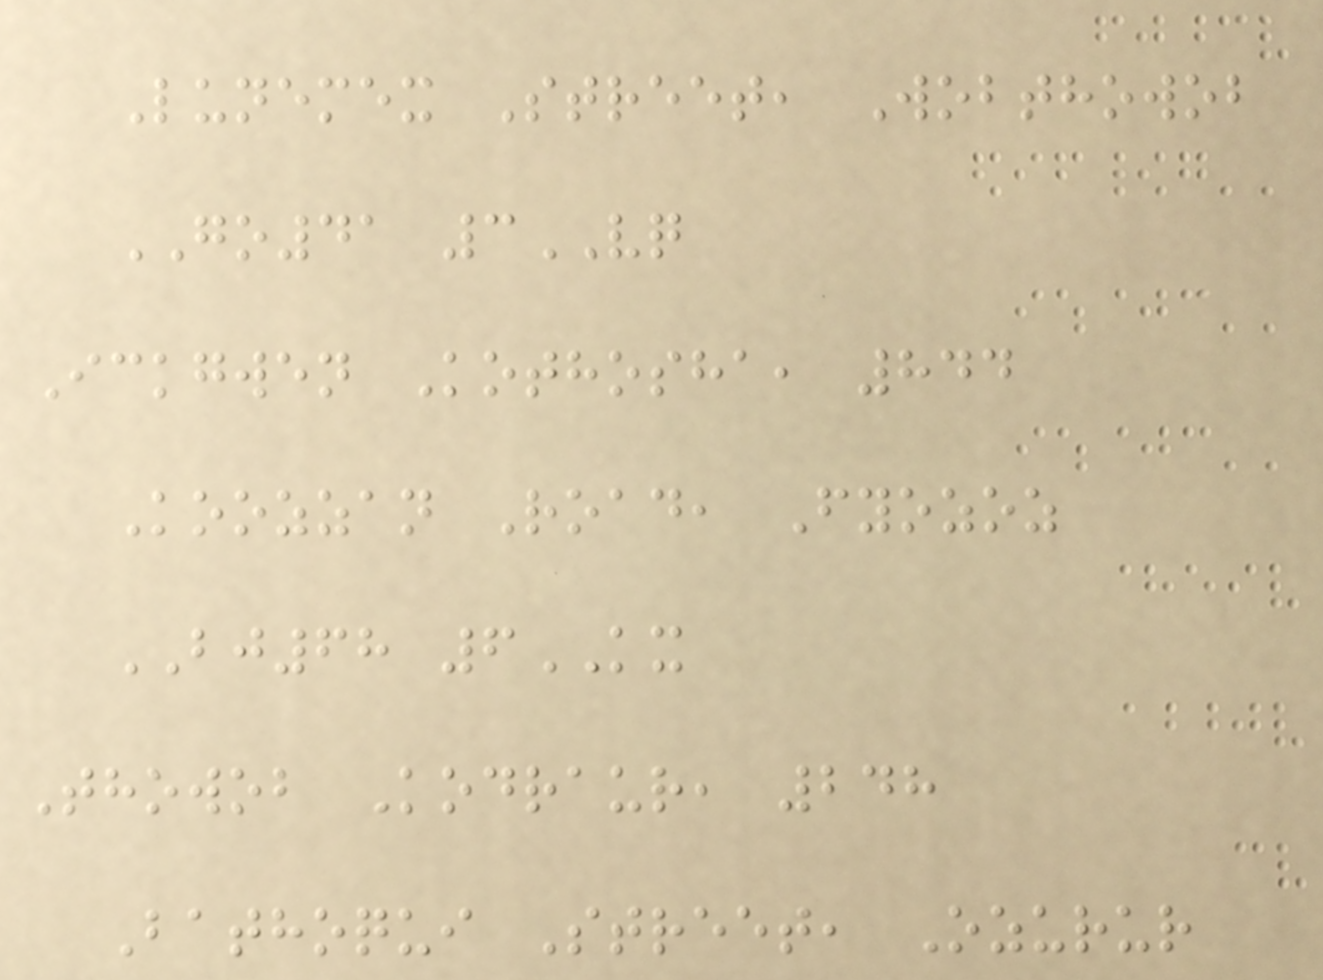Lunemex Street, Wobthowob
GO41 3VQ
Ickgwen Kothosha, 844
Koozzan Road, Fyozoz
BJ68 6KX
Thowob Kodraur, 248
Bathoqui Street, Ozurur
